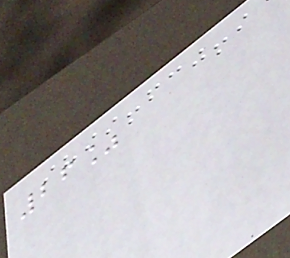26%
